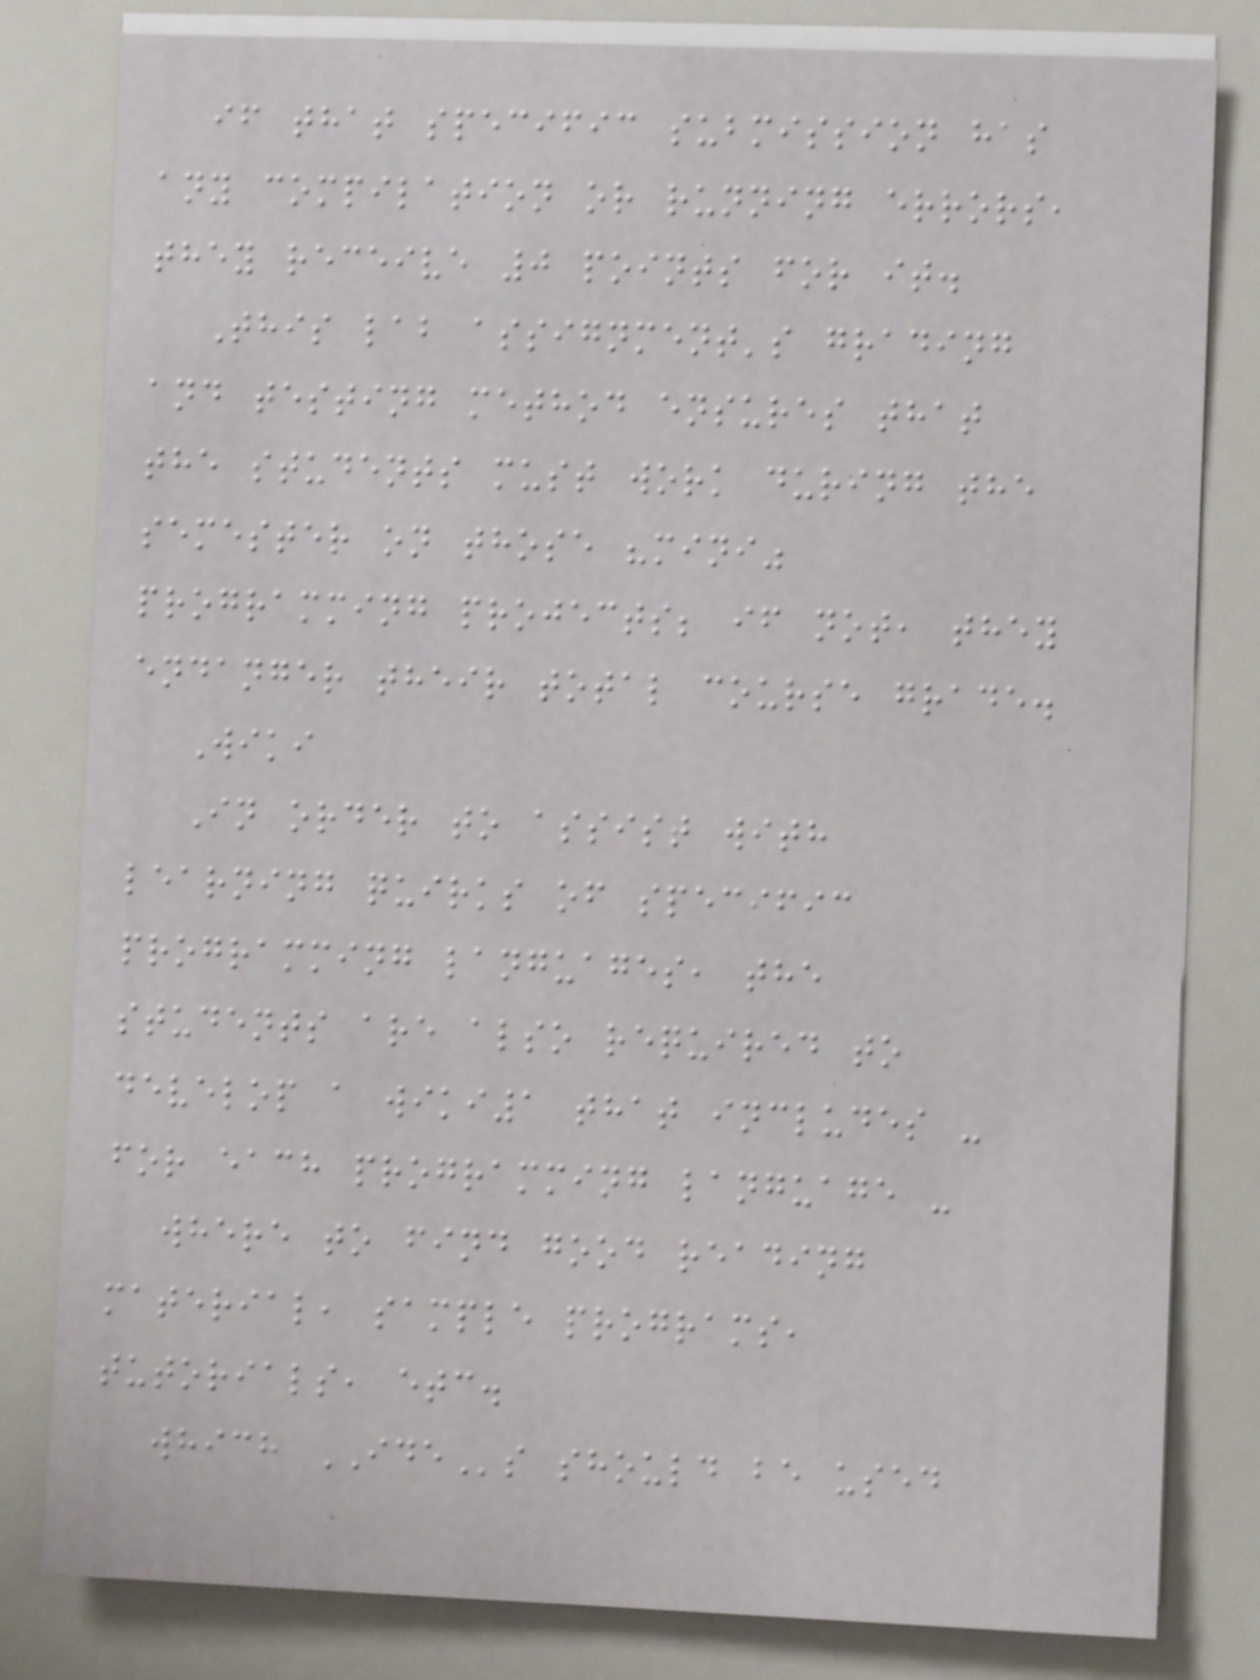if that specific submission has
any compilation or running errors,
they receive 0 points for it.
This lab assignment's grading
and testing method ensures that
the students must work during the
semester on those "mini"
programming projects; if not, they
endanger their total course grade.
Wiki
In order to assist with
learning quirks of specific
programming languages, the
students are also required to
develop a wiki1 that includes -
for each programming language -
where to find good reading
material, sample programs,
tutorials, etc.
which IDEs should be used
